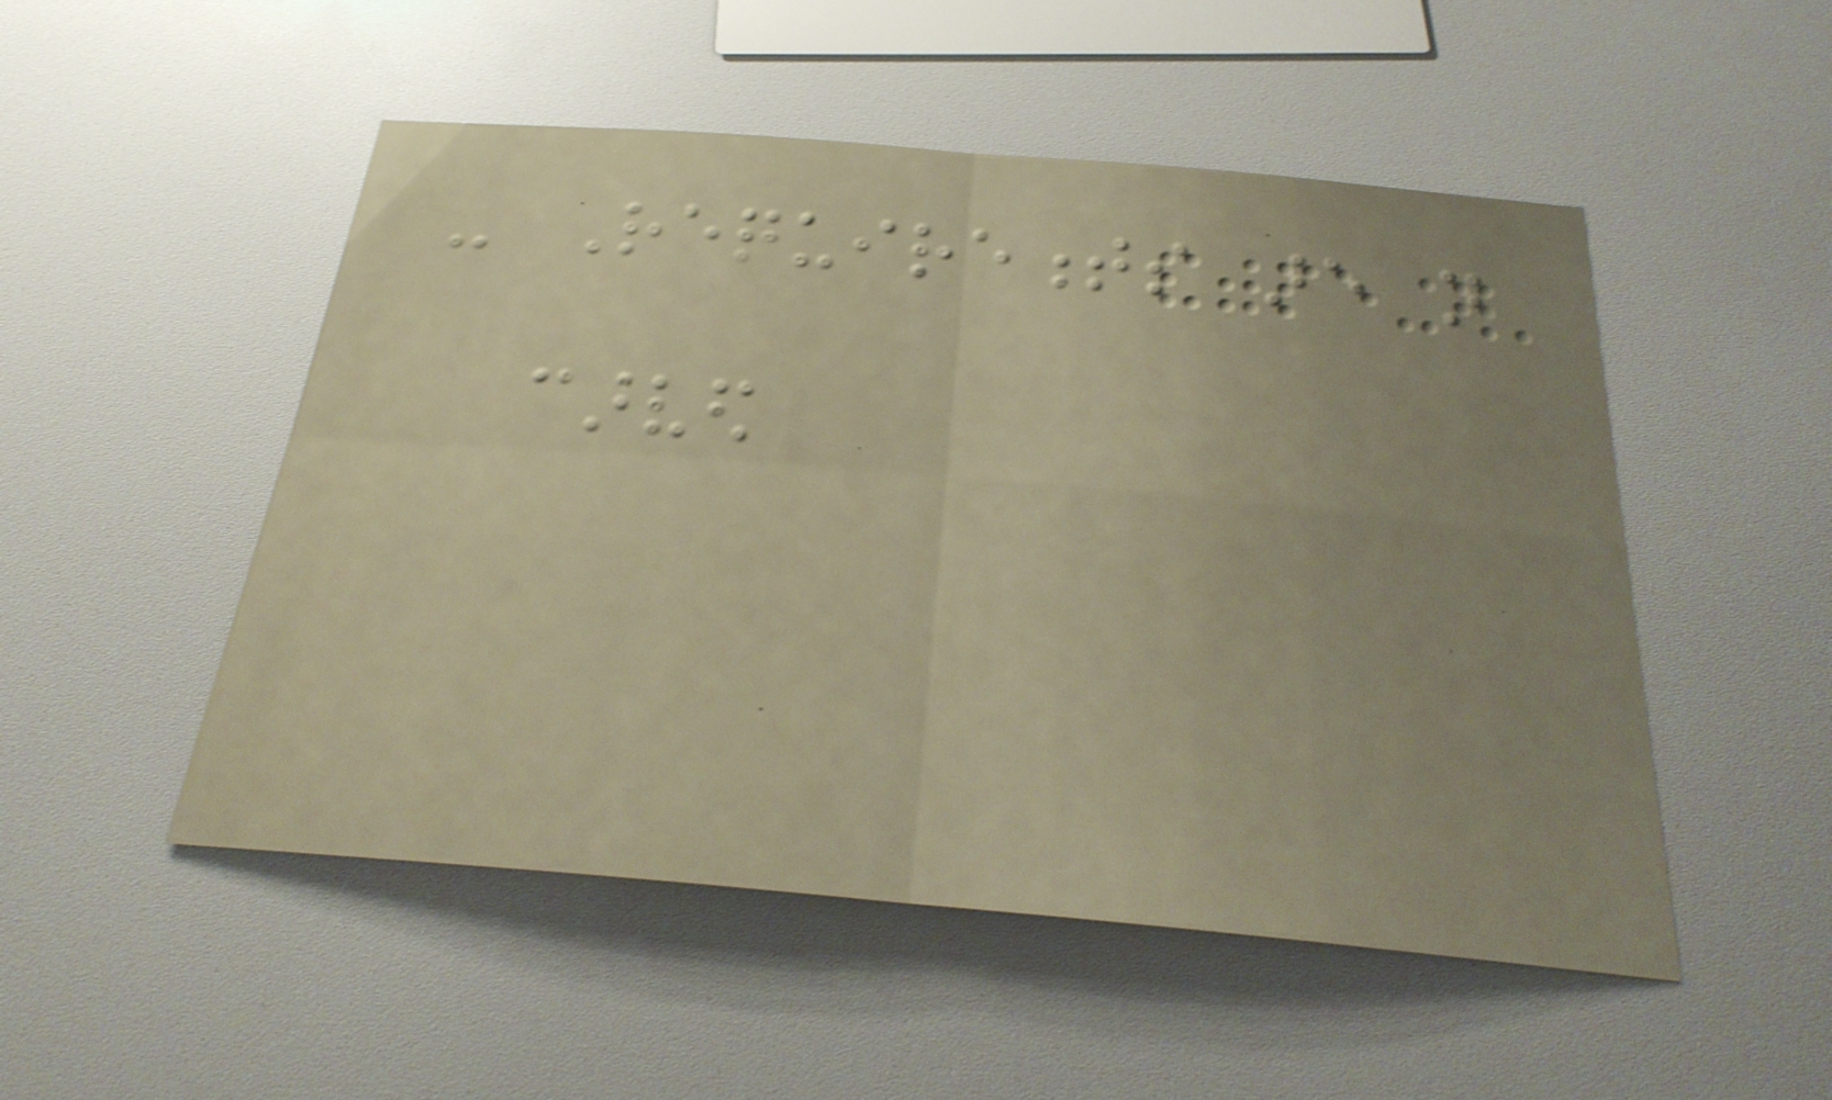- Requirements are not
carved
